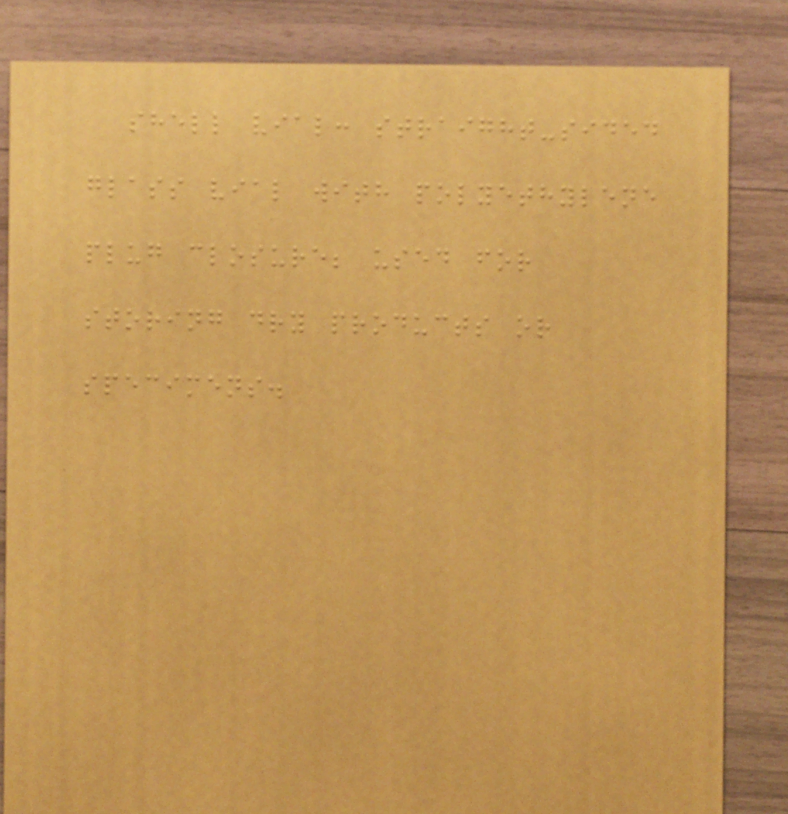shell vial: straight-sided
glass vial with polyethylene
plug closure; used for
storing dry products or
specimens.
